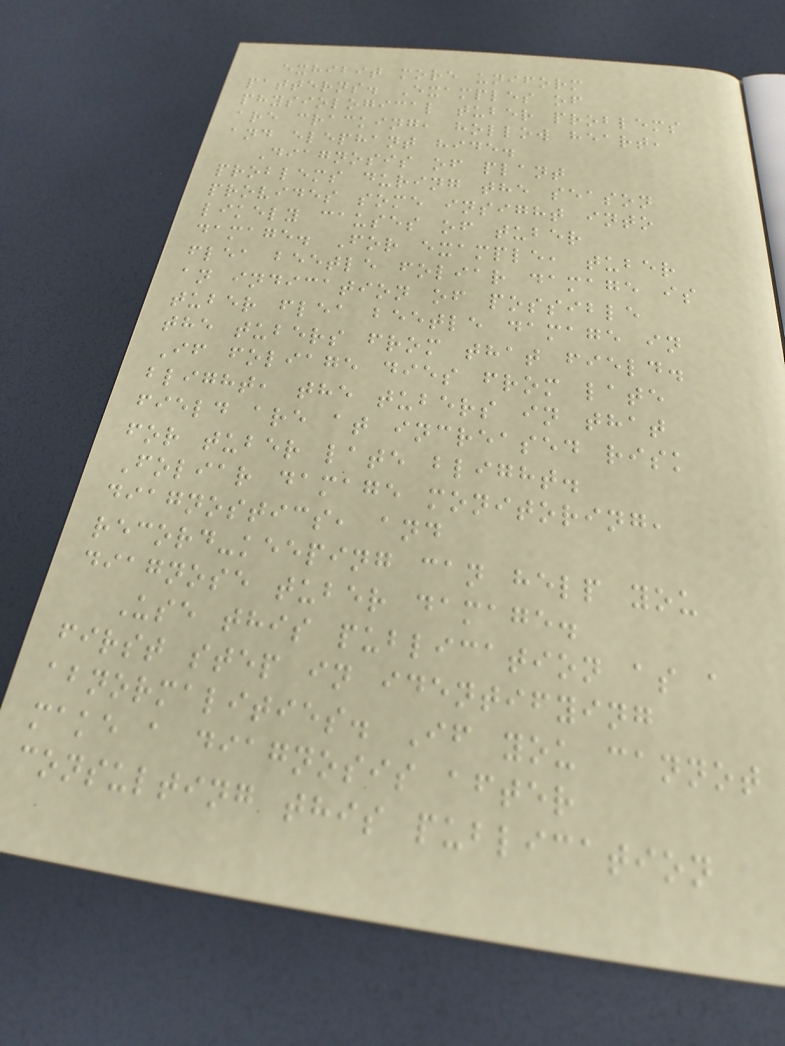exhibit more uniform
patterns. Examples of
physiological tuber problems
are cracking, hollow heart,
and elephant hide.
Diagnosis of plant
problems during the season
provides some insight into
likely causes of tuber
damage. For example, tuber
flea beetle foliar damage is
an indication of possible
tuber flea beetle damage in
the tubers from that field.
If foliage dies from late
blight, the tubers in that
field are at increased risk
for tuber late blight.
Foliar damage monitoring,
diagnostics, and
record-keeping can help you
diagnose tuber damage.
Use this publication as a
first step in identifying
abnormalities. If you cannot
make a diagnosis after
consulting this publication
